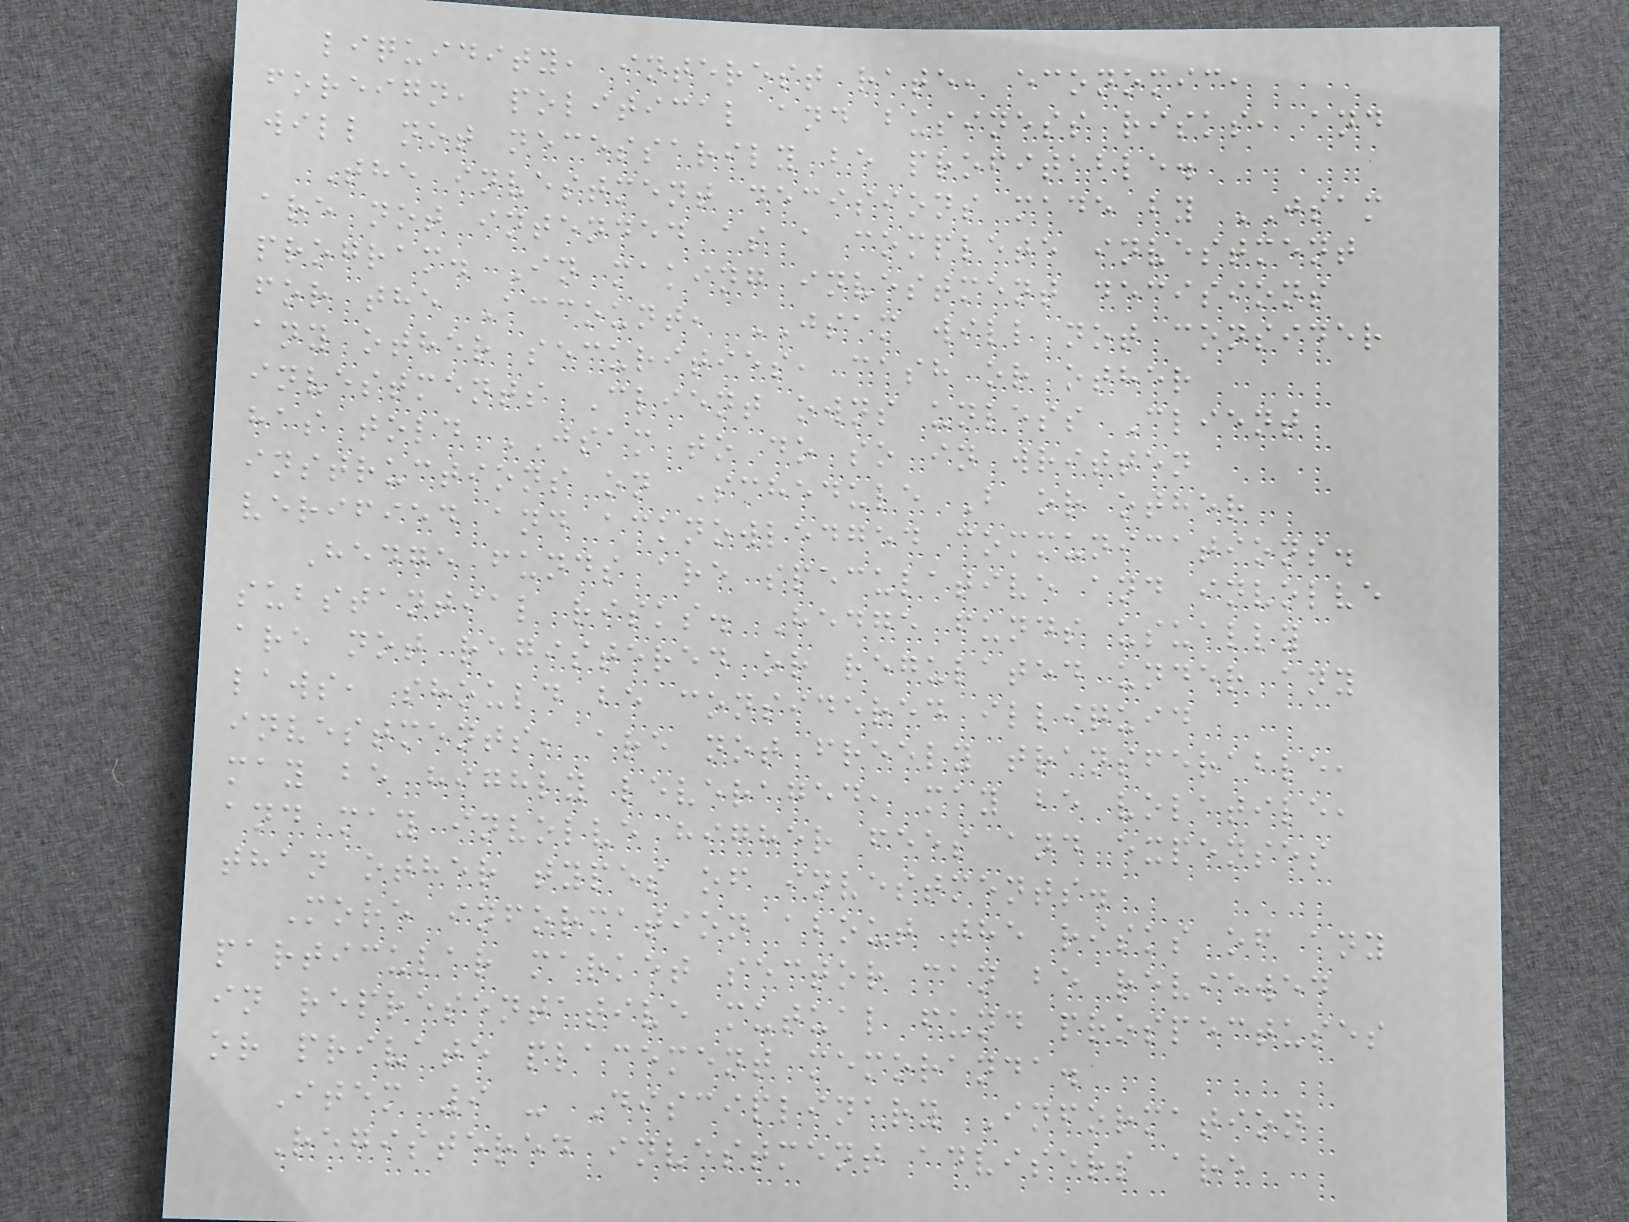liquidity, interest rate, economic,
foreign, political and business risks, and
will not necessarily be profitable.
The investment decisions made by JSAM
are not intended as a complete investment
program. In making investment decisions
for the Account, JSAM will not consider
any other securities, cash or other
investments Client owns unless Client
has told JSAM to do so in written
instructions on Schedule B or other
verified and acknowledged communications.
Hedge funds are speculative and involve
substantial risks. Hedge funds usually
are not registered or regulated under any
laws, should be considered illiquid
investments, are not freely transferable,
may be highly leveraged, may be volatile,
and may involve higher fees and expenses
than other types of investments.
More information about the risks of any
particular market sector can be reviewed
in representative mutual fund prospectuses
or private placement memoranda.
Item 9 - Disciplinary Information
Registered investment advisers are
